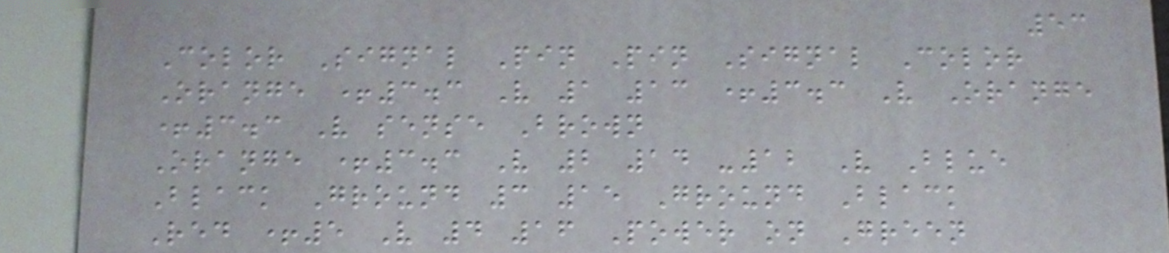53
Color Signal Pin Pin Signal Color
Orange +3.3 V 1 13 +3.3 V Orange
+3.3 V sense Brown
Orange +3.3 V 2 14 -12 V Blue
Black Ground 3 15 Ground Black
Red +5 V 4 16 Power on Green
